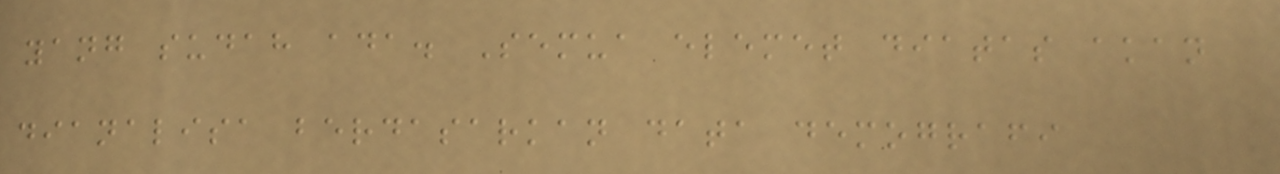yang sudah ada. Semua elemet diatas akan
dianalisa berdasarkan data demografi
